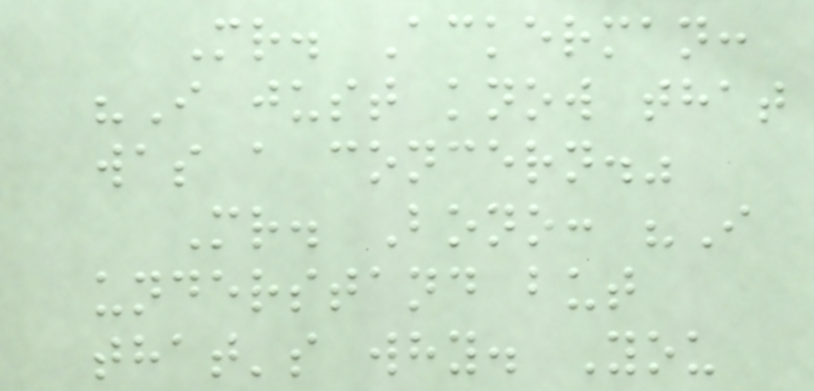Mr. Ackerman:
"I just know that
was a concern."
Mr. Bono: "I
understand but
that's why. You
